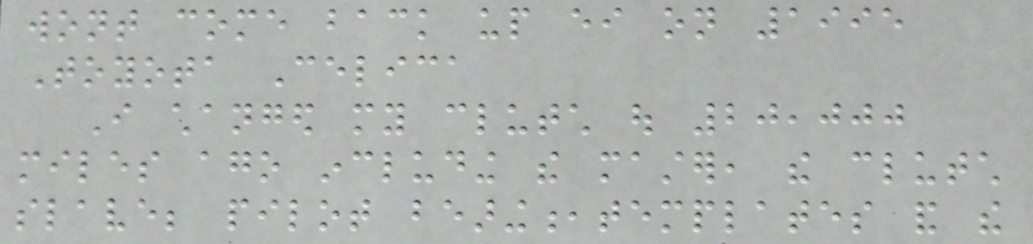wont come back up either on 1995
Toyota Celica
I changed my clutch out 20,000
miles ago including the master, the clutch
slave; pilot bearing,templates and the
